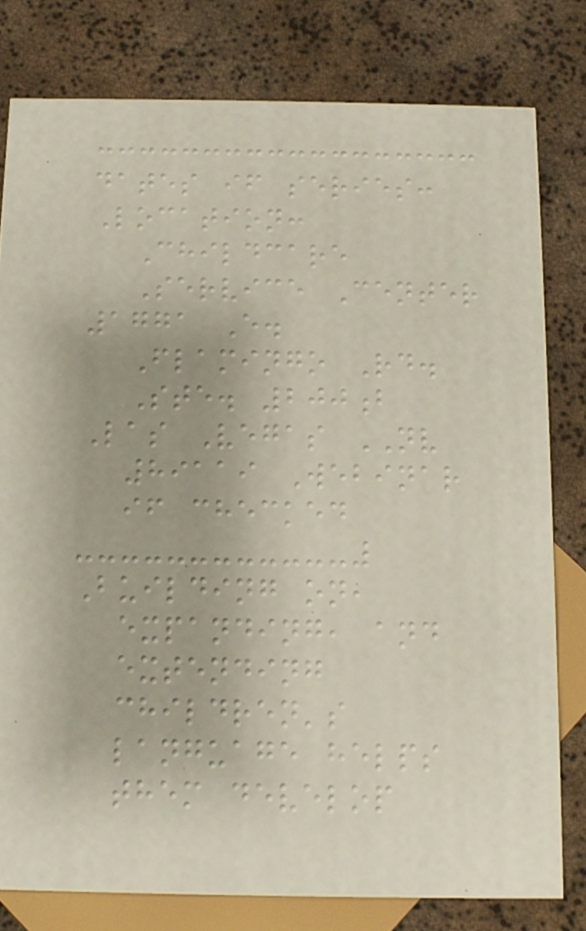dates if series:
Location:
Childcare
Service Center
1771 E.
Flamingo Rd.
Ste. 200b
Las Vegas NV
89119 Webinar
if checked
Building on,
expanding, and
extending
children's
language helps
them develop
